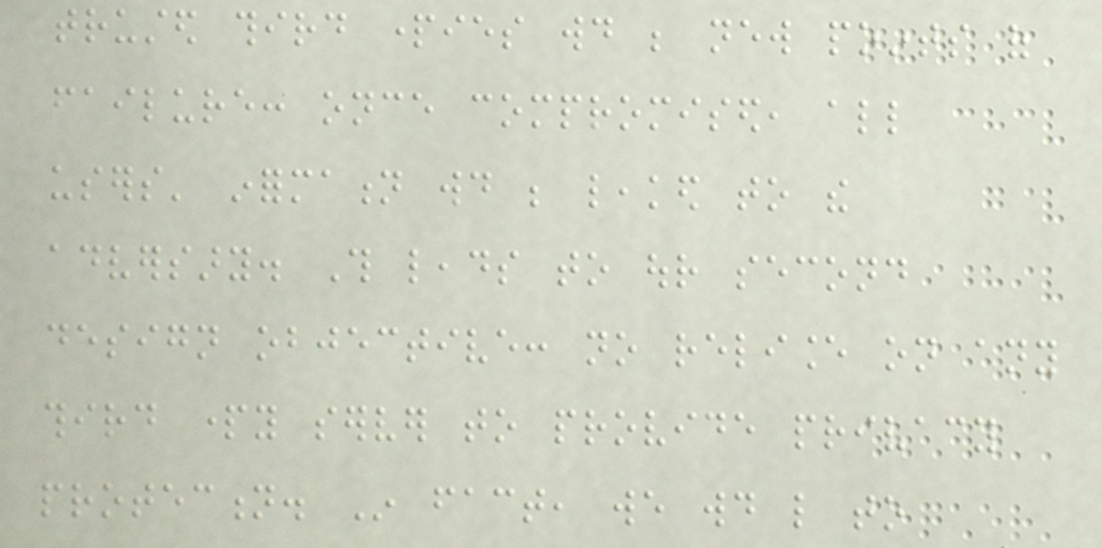trusted third parties would be new points of
failure: once compromised, all
users' information would be leaked to the
adversary. This leads to our second
design objective: no reliance on any
third party server to provide privacy
protection. In fact, we would like to
